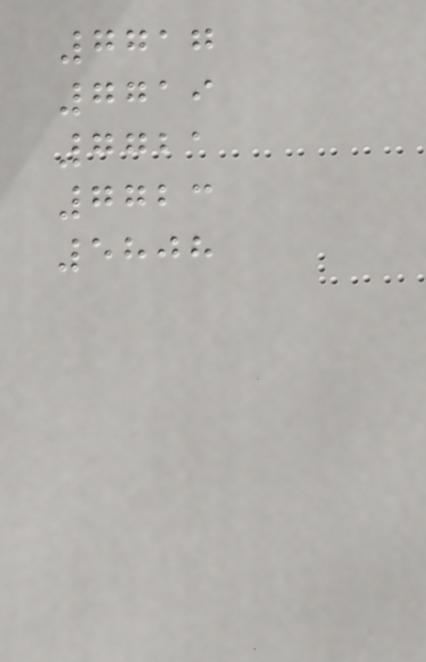7717
7719
7721
7723
5808
